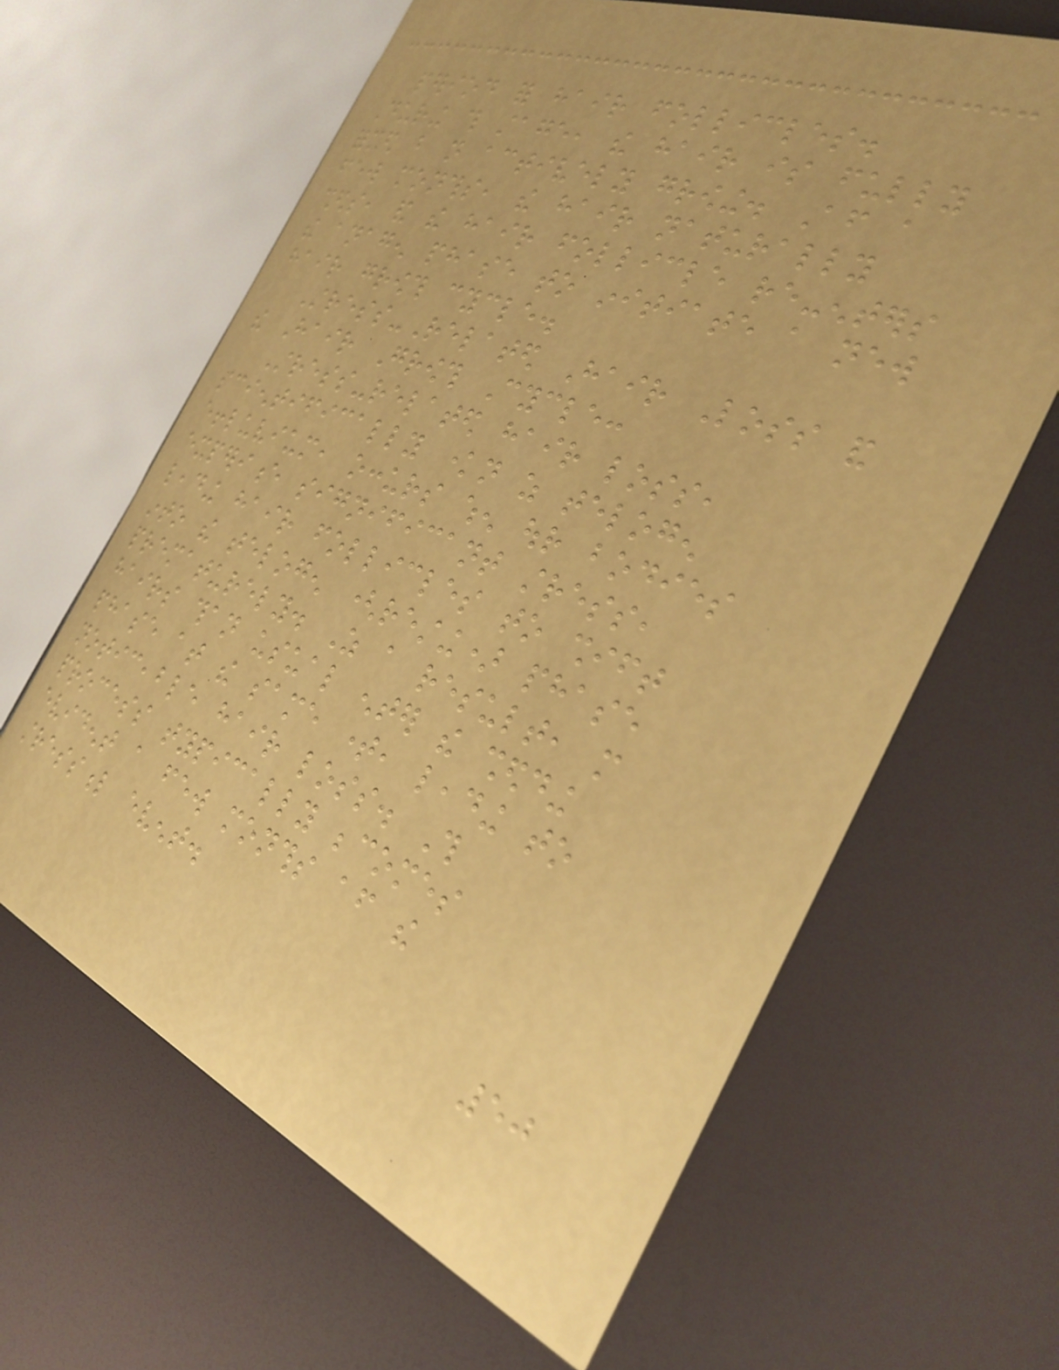period for hair follicles.
During this stage, the hair is fully
formed but not actively growing. After a
few months, the hair naturally
sheds, and the hair follicle re-enters
the anagen phase to initiate a new
hair growth cycle.
Stress-Related Hair Loss and
the Hair Growth Cycle:
Stress-related hair loss,
scientifically known as telogen
effluvium, occurs when our bodies
experience significant stress,
leading hair follicles to shift
into the telogen (resting) phase
prematurely. As a result, more
hairs than usual enter the shedding
phase at the same time, leading to
noticeable hair loss. This
process typically becomes
evident a few months after the
stressful event.
50
